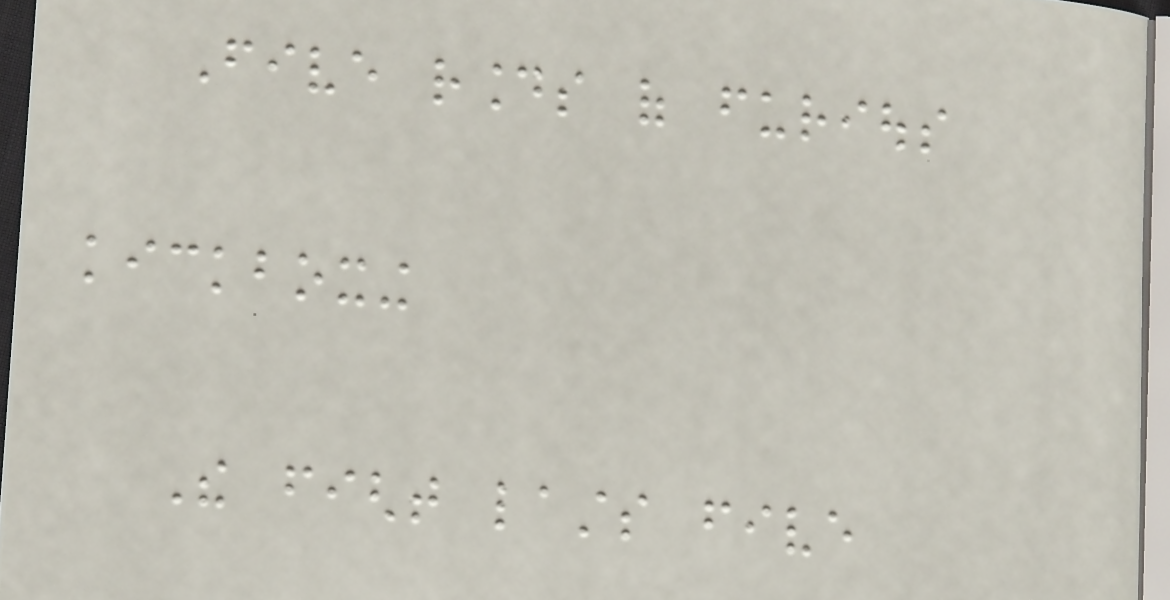Five rounds of furious
kickboxing
The fight lasts five
